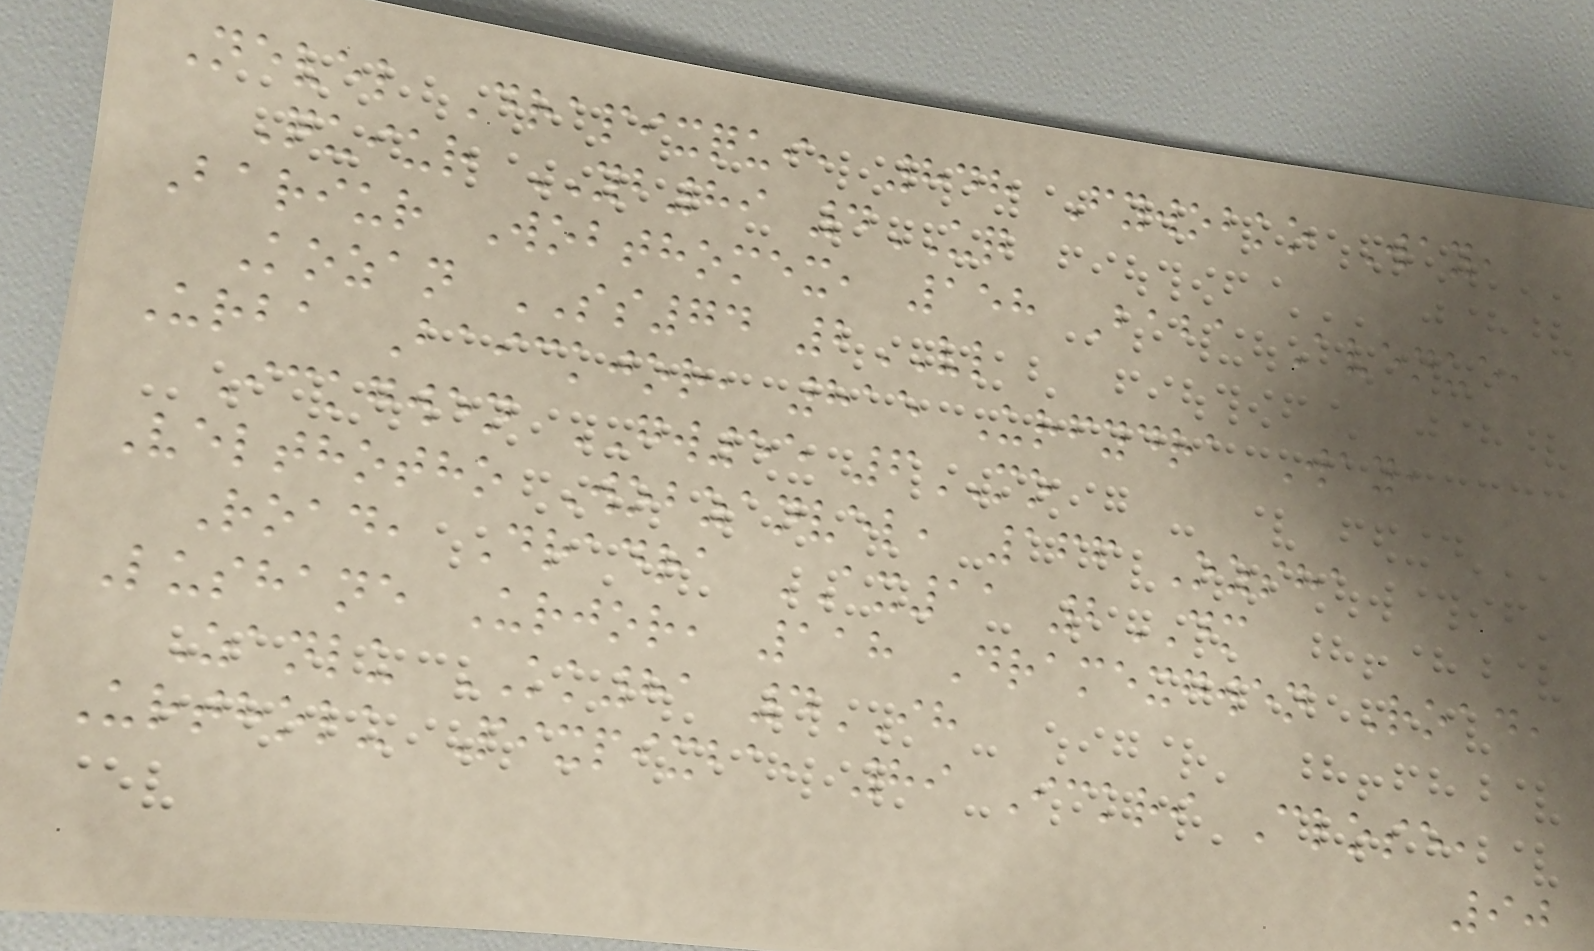Nevel Drapixqui, 848 Fywobko Way,
Quiur YB89 4UQ
Bariur Wobthomex, 158 Baba Avenue,
Kozan SS74 2VL
Urba Baickjor, 815 Urfydra Way,
Ickgwen GW55 6MO
Velthotho Wobzanvel, 166 Ozsha
Road, Dradra AX11 2DM
Lushane Urjor, 118 Dramexgwen Road,
Zanlu KK81 4IH
Urtholu Pixpixba, 89 Ickri Close,
90
